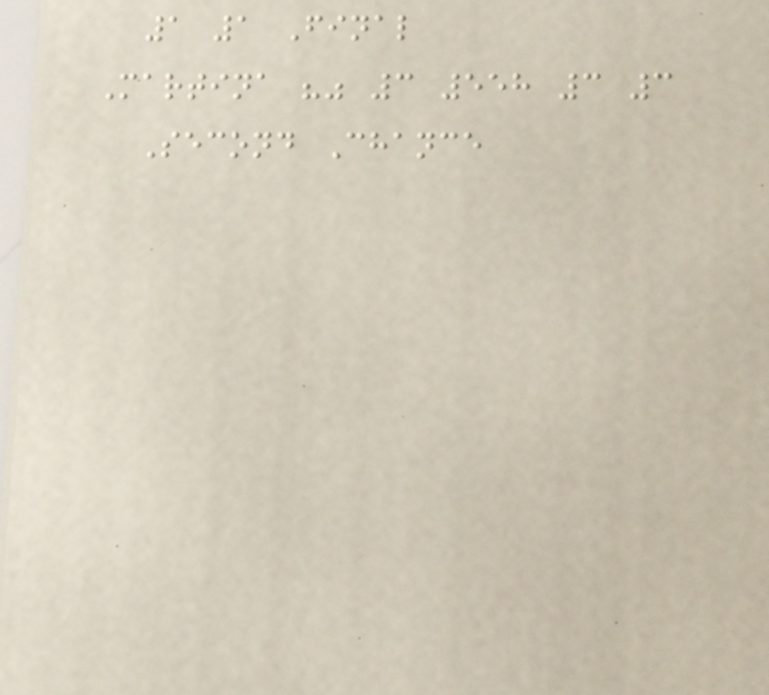1 1 Final
Martina "" 3 558 3 3
Second Chance
